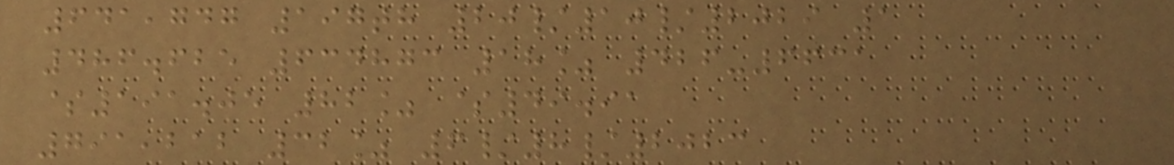641,747 197th 20/10/2029 1
486.625 634873 18% 426-6631
$191.05 82% $49.91
791,212 32% 6/8/2023
